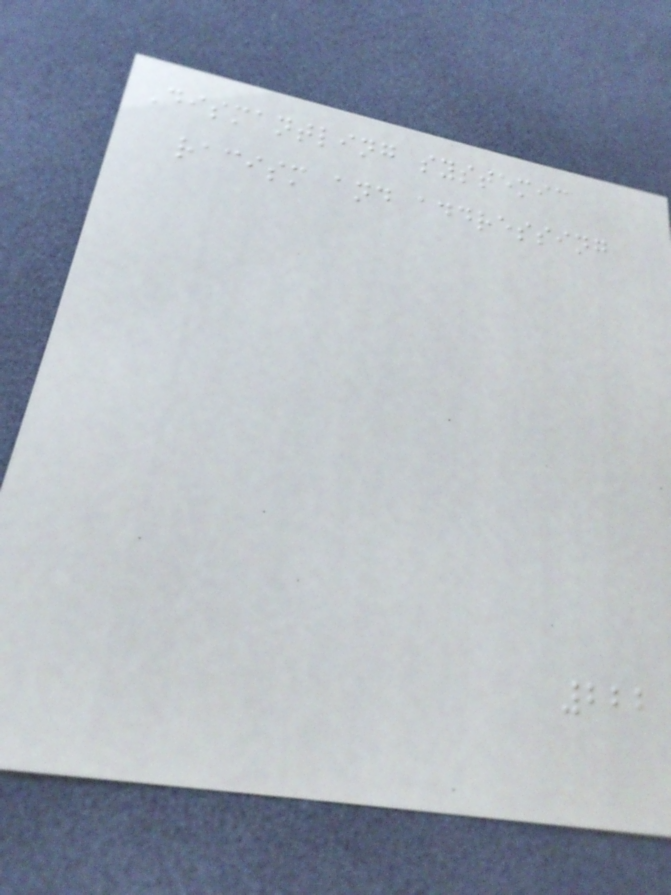Dismantling systemic
racism and addressing
222
